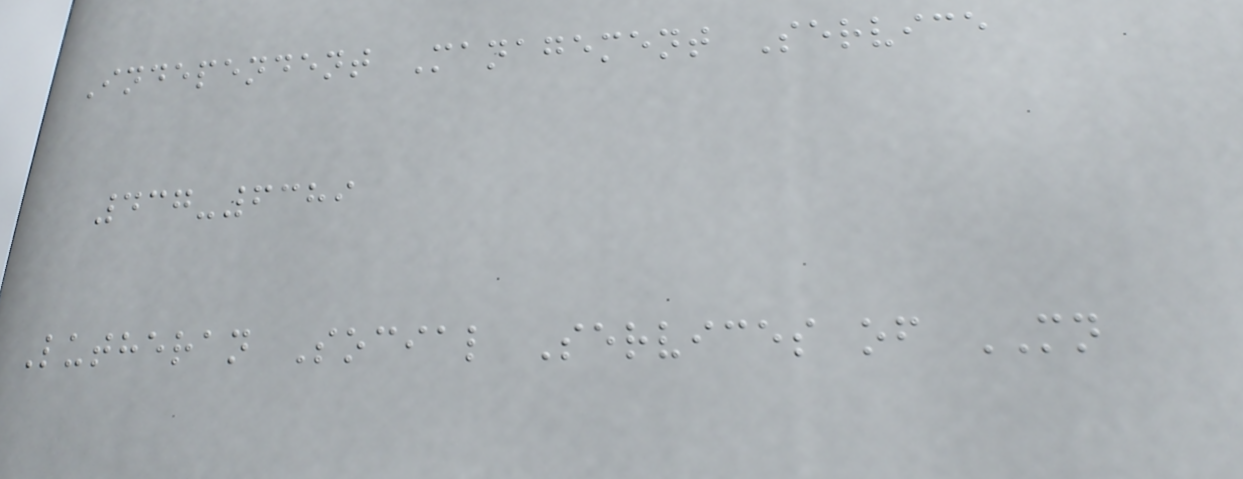Independent Management Service
437-6389
Lutheran Social Services of MN
